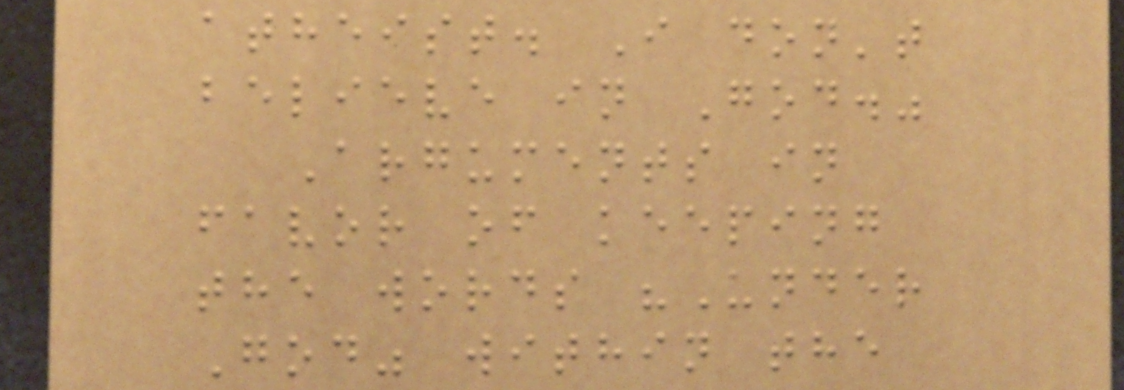atheist. I don't
believe in God."
Arguments in
favor of keeping
the words "Under
God" within the
